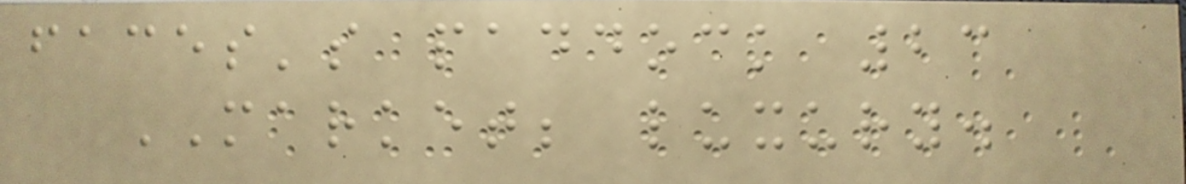faces's paddock 23
MARKET; luxury.
